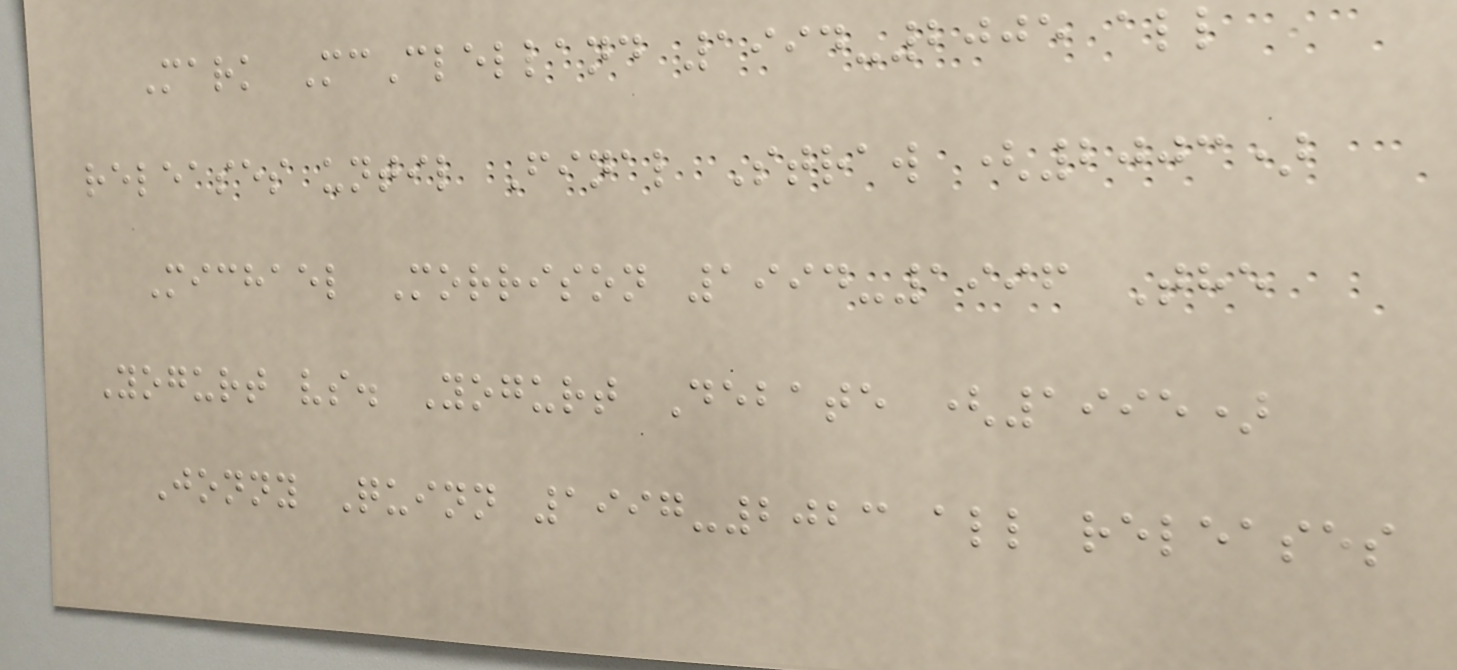Mark McClelland 1994-2005 all
releases until Final Straw (2003)
Michael Morrison 1994-1996 The
Yogurt vs. Yogurt Debate (1995)
Jonny Quinn 1997-2023 all releases
